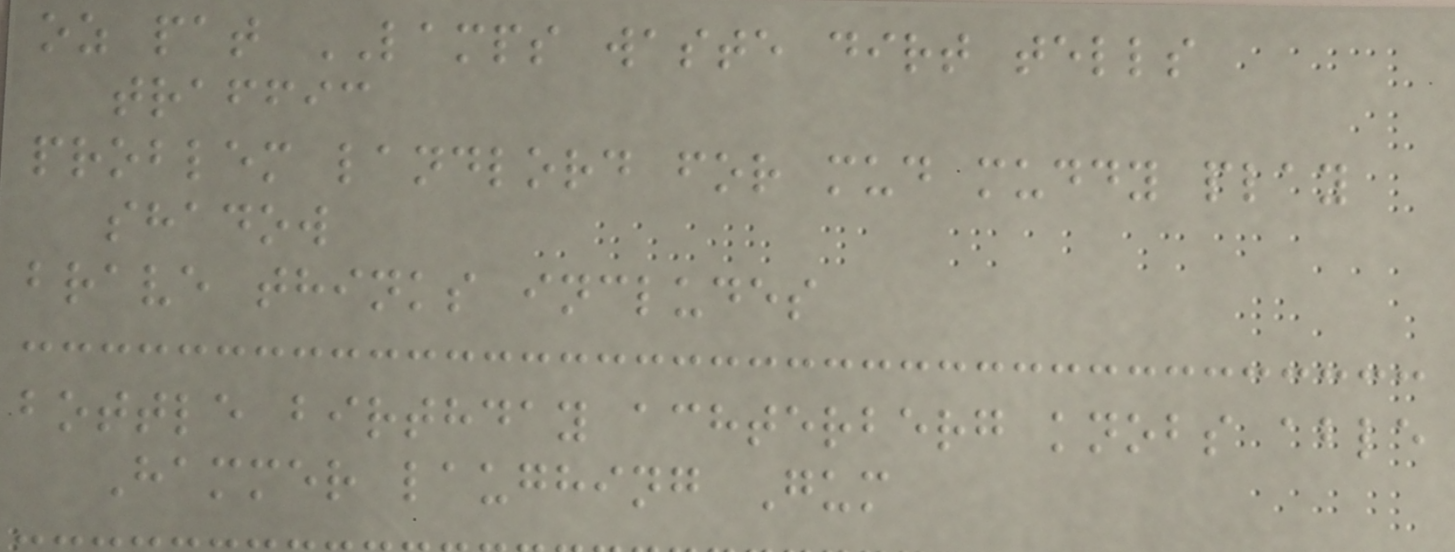oz pat LAMPS waste dirt tells
traffic
problem landlord for mud muddy play
shadow
brave thinks includes
bottle birthday achterberg knobs able
Hammer laughing Gum
